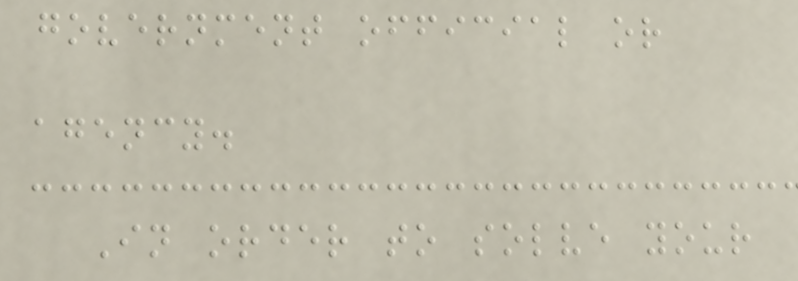government official or
agency.
In order to solve your
